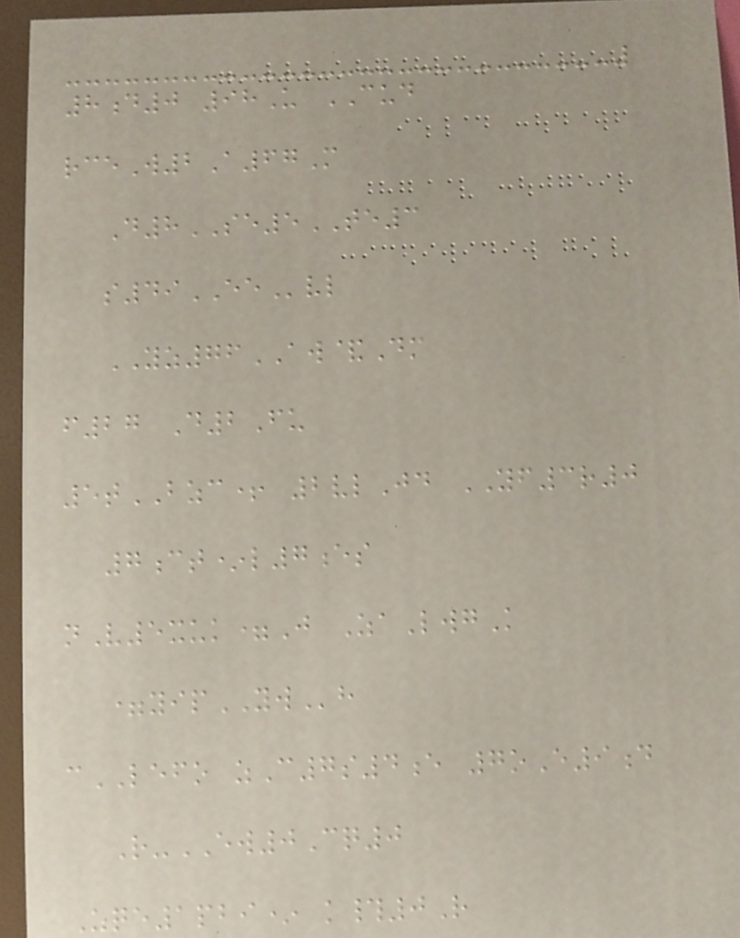8d0 98U CUD
rceW2A67M
D8SE5TE3
s49EEvl
YZ76AW&Dm
f27 D2Fu
5tBZC+ 2vlJd YF3r0
7ct*l7es
nV5xuk=J ZaLwgK
=yipYWh
cLEFO zC7s4e 7oE9d
R-EW0Cq0
Zqe1pbi* k#0R
